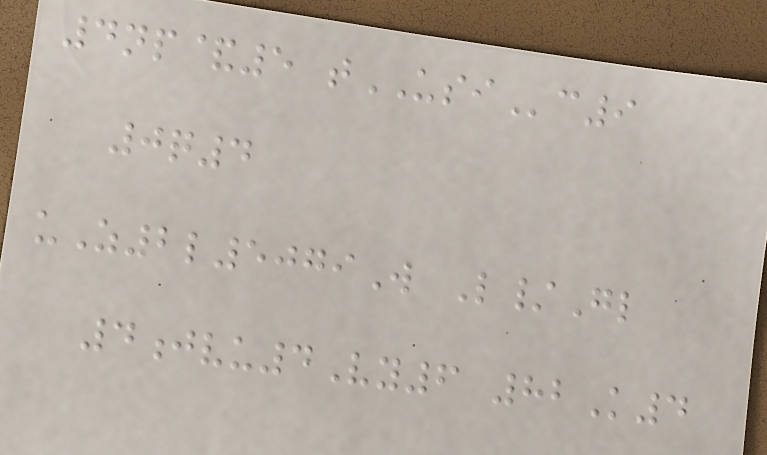4np&5 tUSIc9
0q4
uZ2l5079W L/Gl
4jvu4Vy6 82K4
